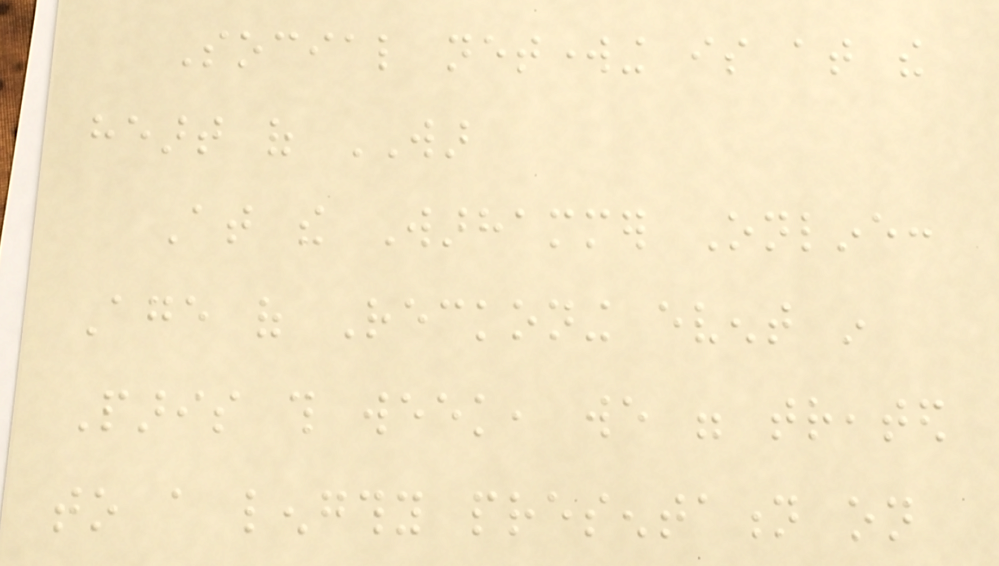Social networking is at the
heart of WAR
At the Warhammer Online:
Age of Reckoning event in
Paris this week, we were treated
to a lengthy presentation on
